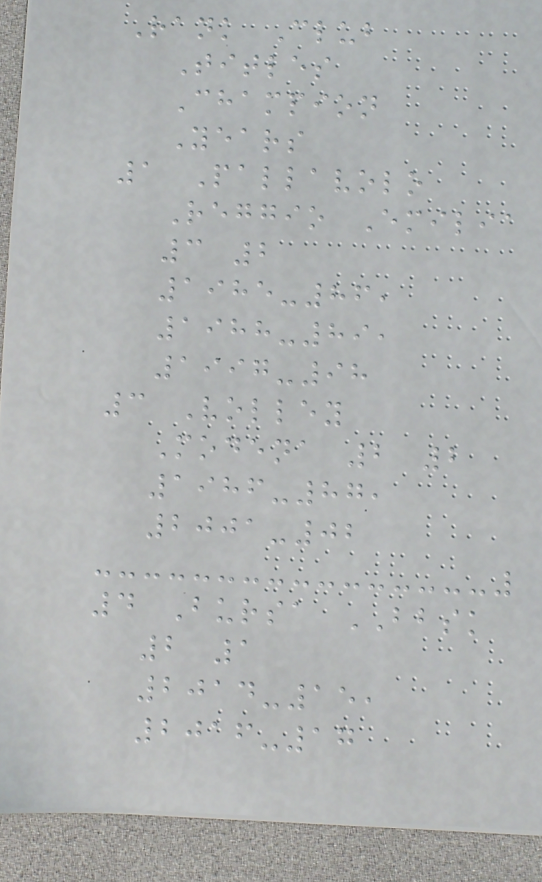Rank Club
Titles
Champion
Years
1 Pallavolo
Reggio Emilia
3 2
1985-86,
1988-89,
1997-98
3 Volley
Modena 2 2
1986-87,
2001-02
4 Bursa BBSK
2 1
2014-15,
2016-17
